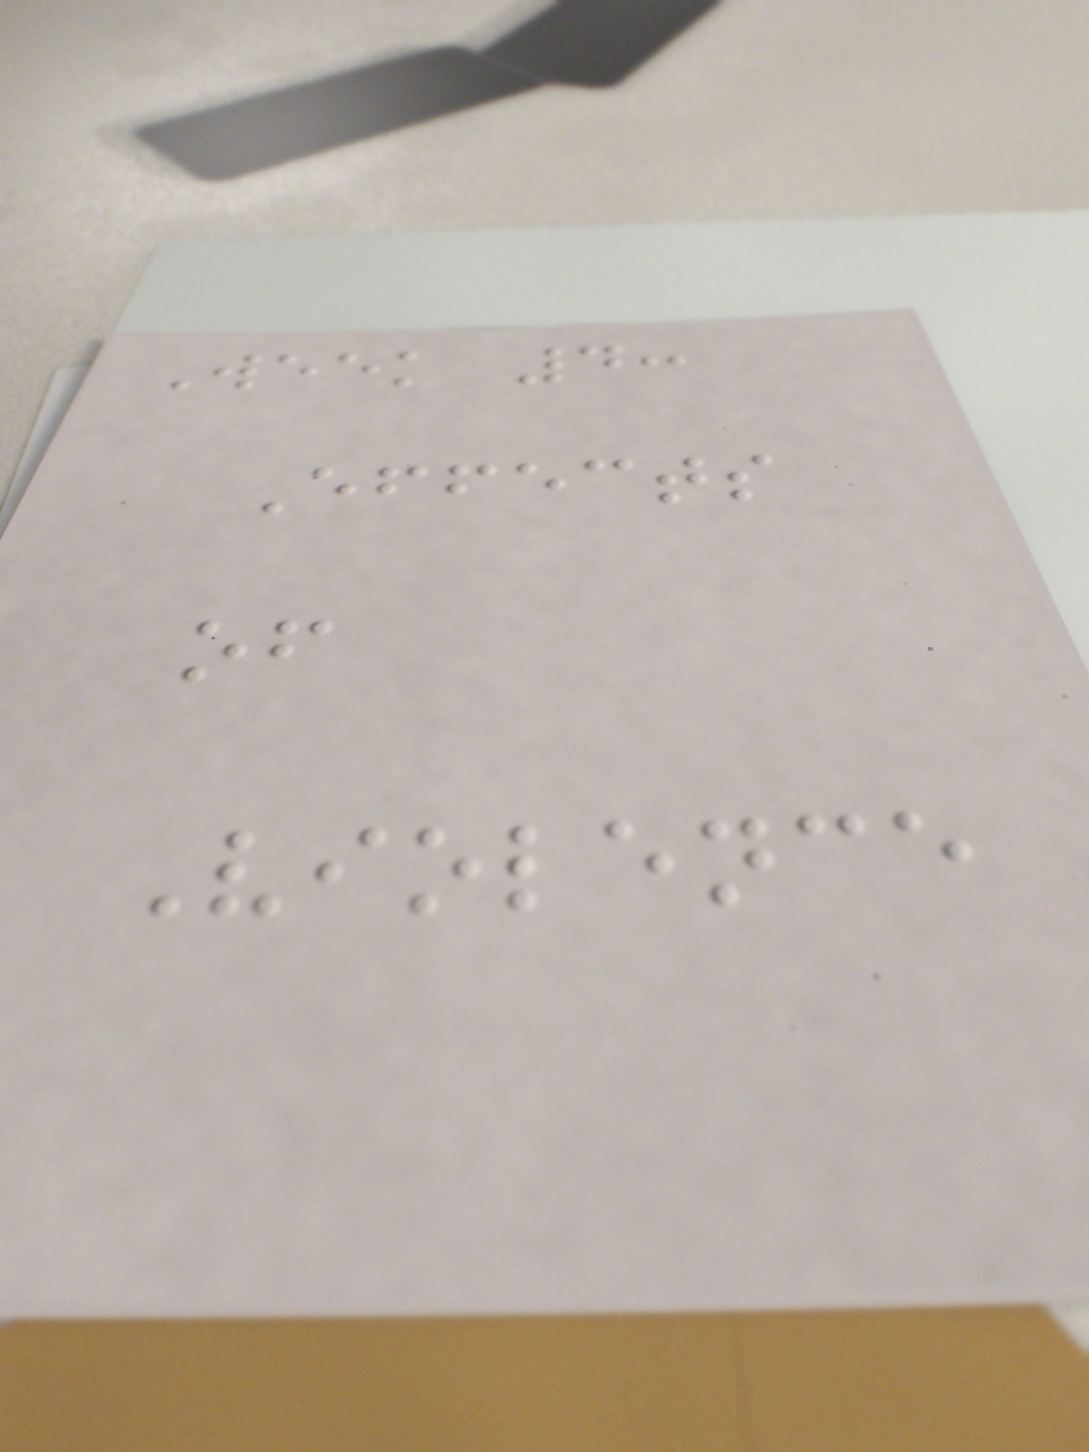Week 4:
Effects
of
Violence
